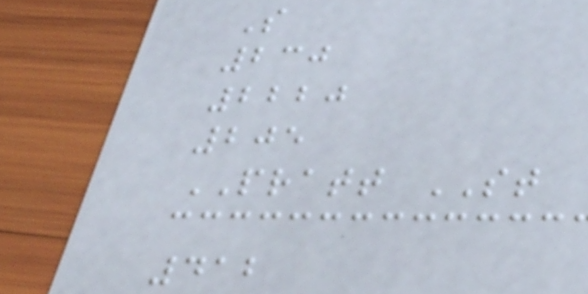S
230
2220
205
PRATT ST
412
